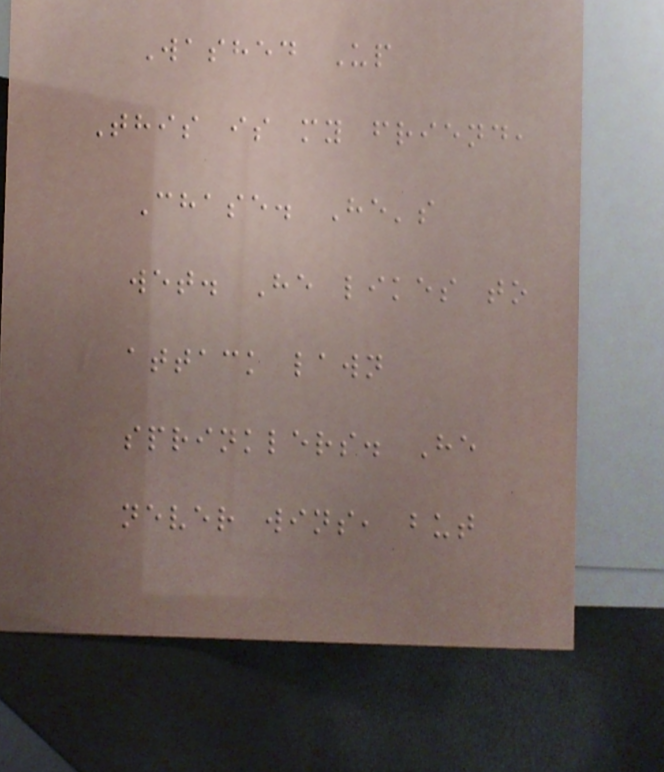Washed Up
This is my friend,
Chase. He's
wet. He likes to
attack lawn
sprinklers. He
never wins, but
